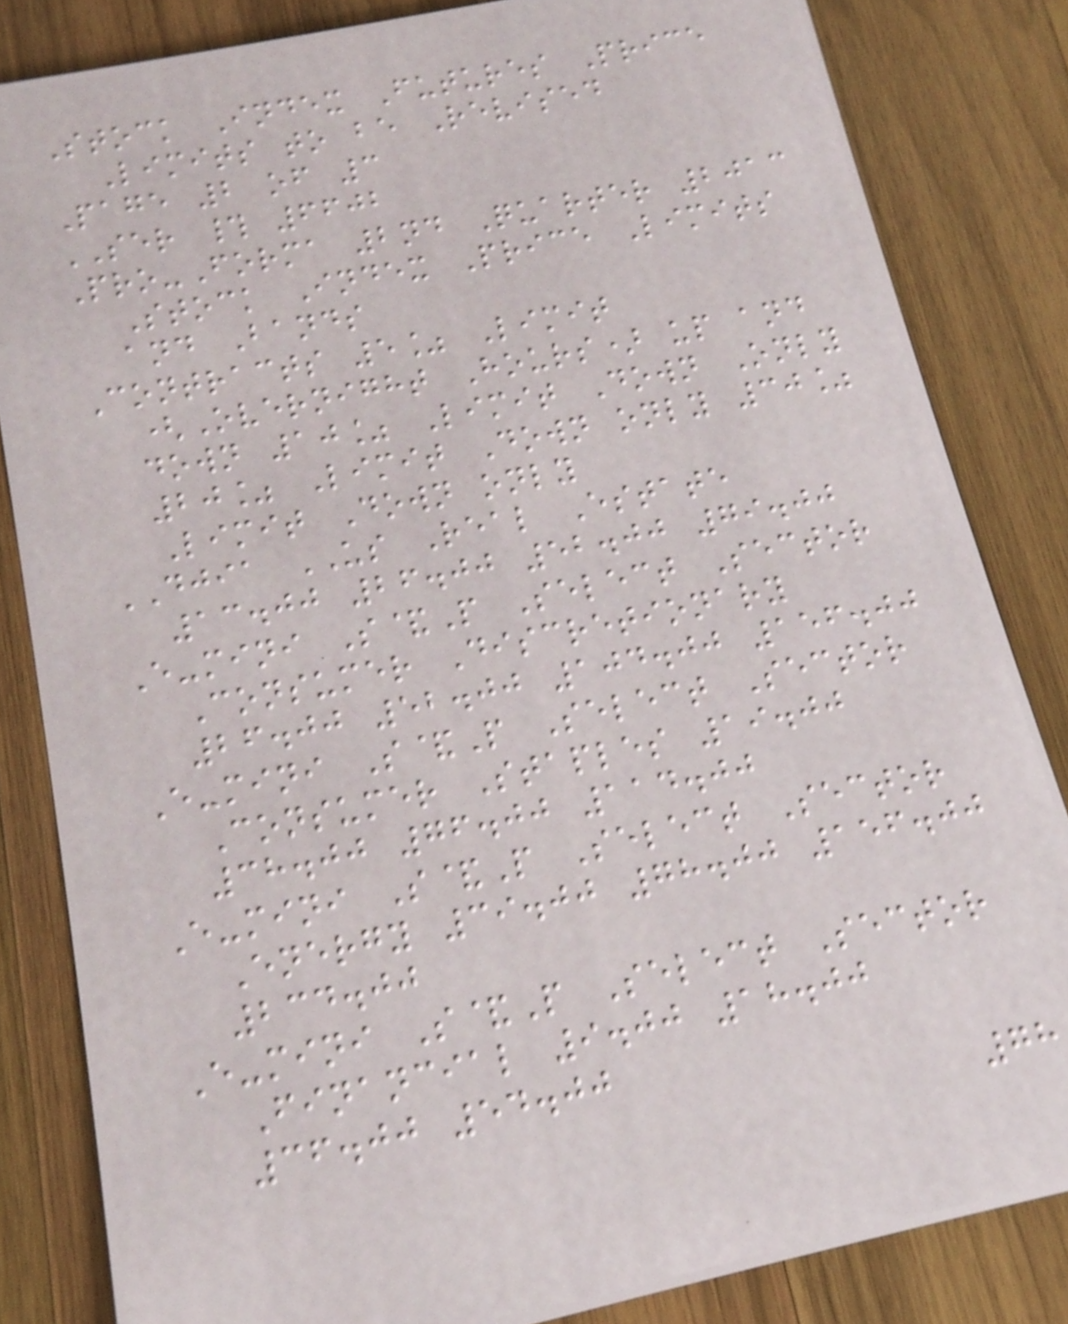Stock Index Futures Price
Limits to be Revised
Page 2 of 3
SER # 6602
Pro-Forma 2nd Quarter 2013
Stock Index Price Limits
and Bands
Contracts 5% Limit
(Overnight Hours) up and
down 10% Limit Down Only
20% Limit Down only 30%
Limit Down only
DJIA US Real Estate
13.00 26.00 52.00 79.00
E-mini S&P Select Sector
Consumer Discretionary
26.00 52.00 104.00 156.00
E-mini S&P Select Sector
Consumer Staples 19.00
38.00 76.00 114.00
E-mini S&P Select Sector
Energy 39.00 78.00 156.00
234.00
E-mini S&P Select Sector
Financial 9.00 18.00
36.00 54.00
78
